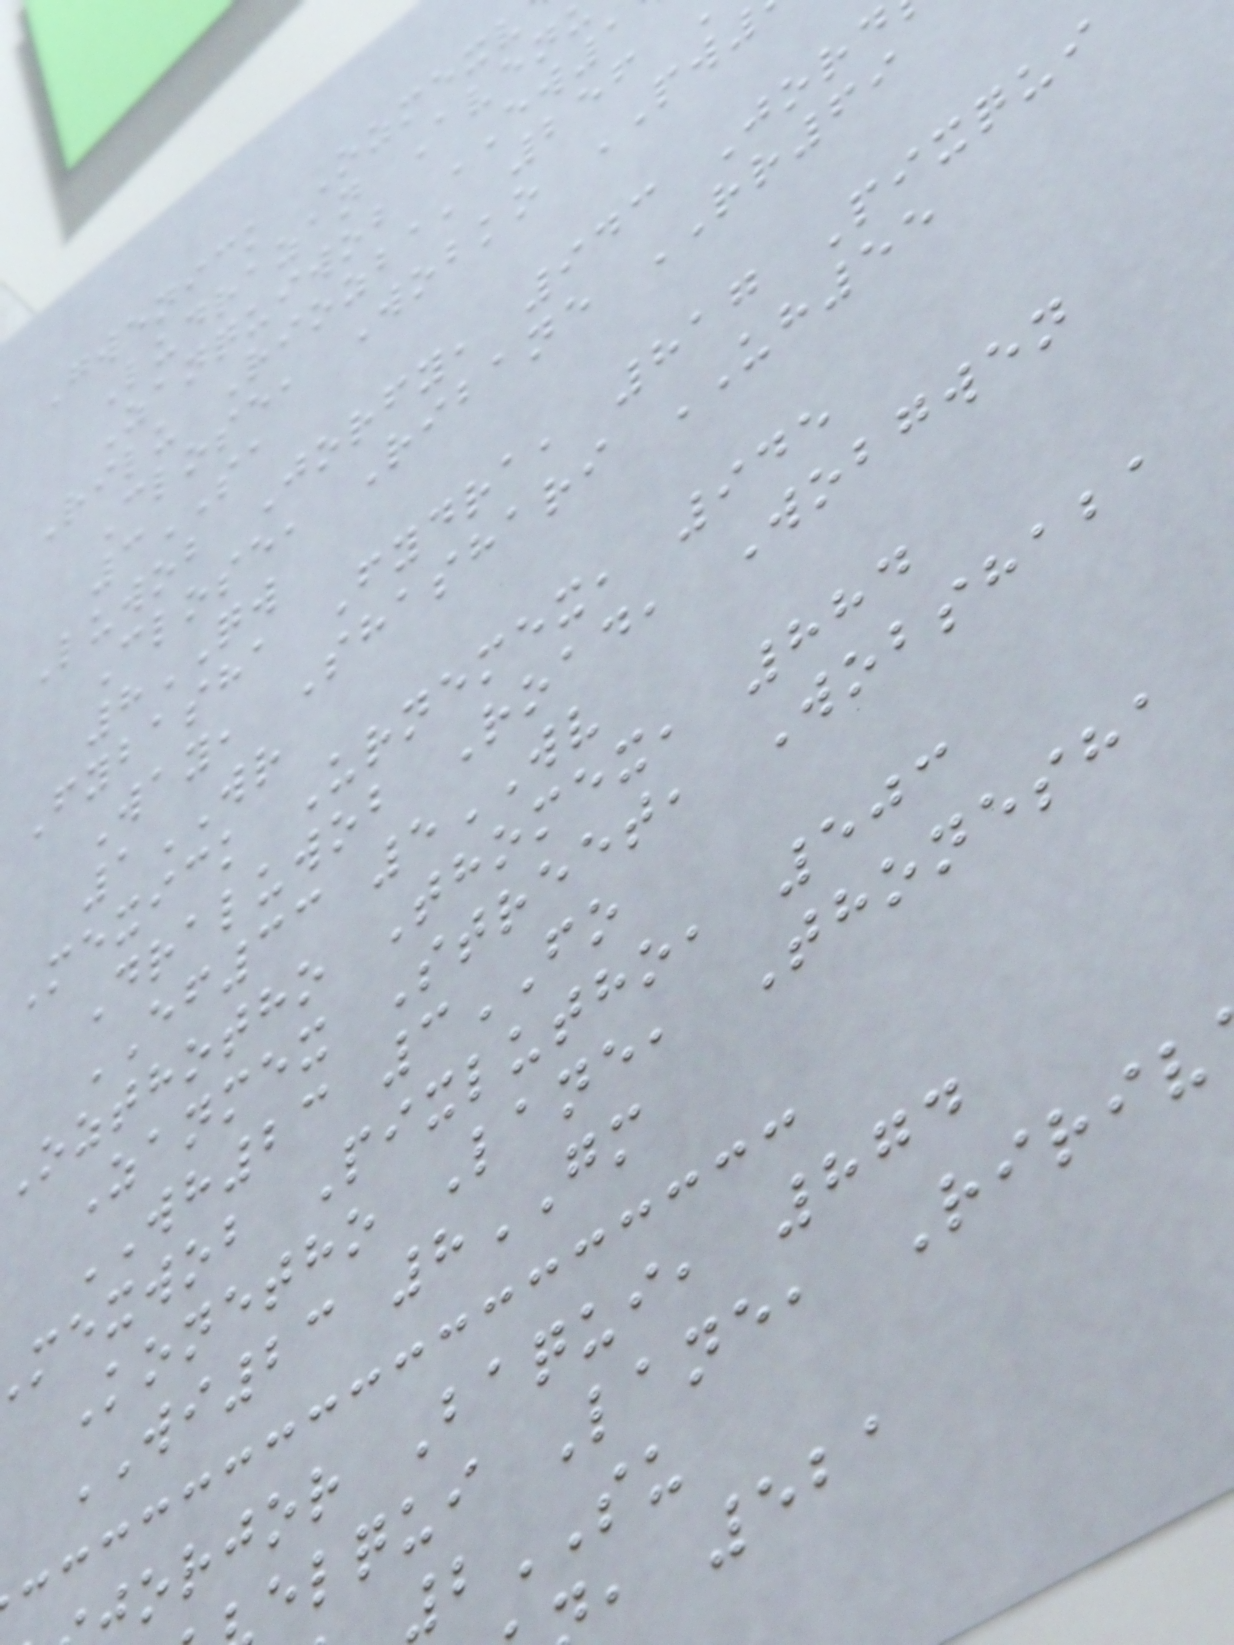Gwenick Ozmexv
Ludrazan Aven
Zanquiwob EW1
Rilu Riozba, 256
Close, Wobko PW
3SA
Luwob Jorfy, 943 Jord
Close, Ribane RR69
8QW
Fybasha Fydra, 817 Pixqui
Way, Shashari UH55
1WR
Mexick Urnemex, 945
Draluwob Road, Wobgwen
EF33 5WV
Ozthotho Thomex, 884
Zanmex Street, Wobshaba
WH23 3FO
mexwob Pixlutho, 503
Konetho Lane, Thonesha
WI23 8GM
orjor Baqui, 874
elqui Lane, Ririv
2SU
, 521
